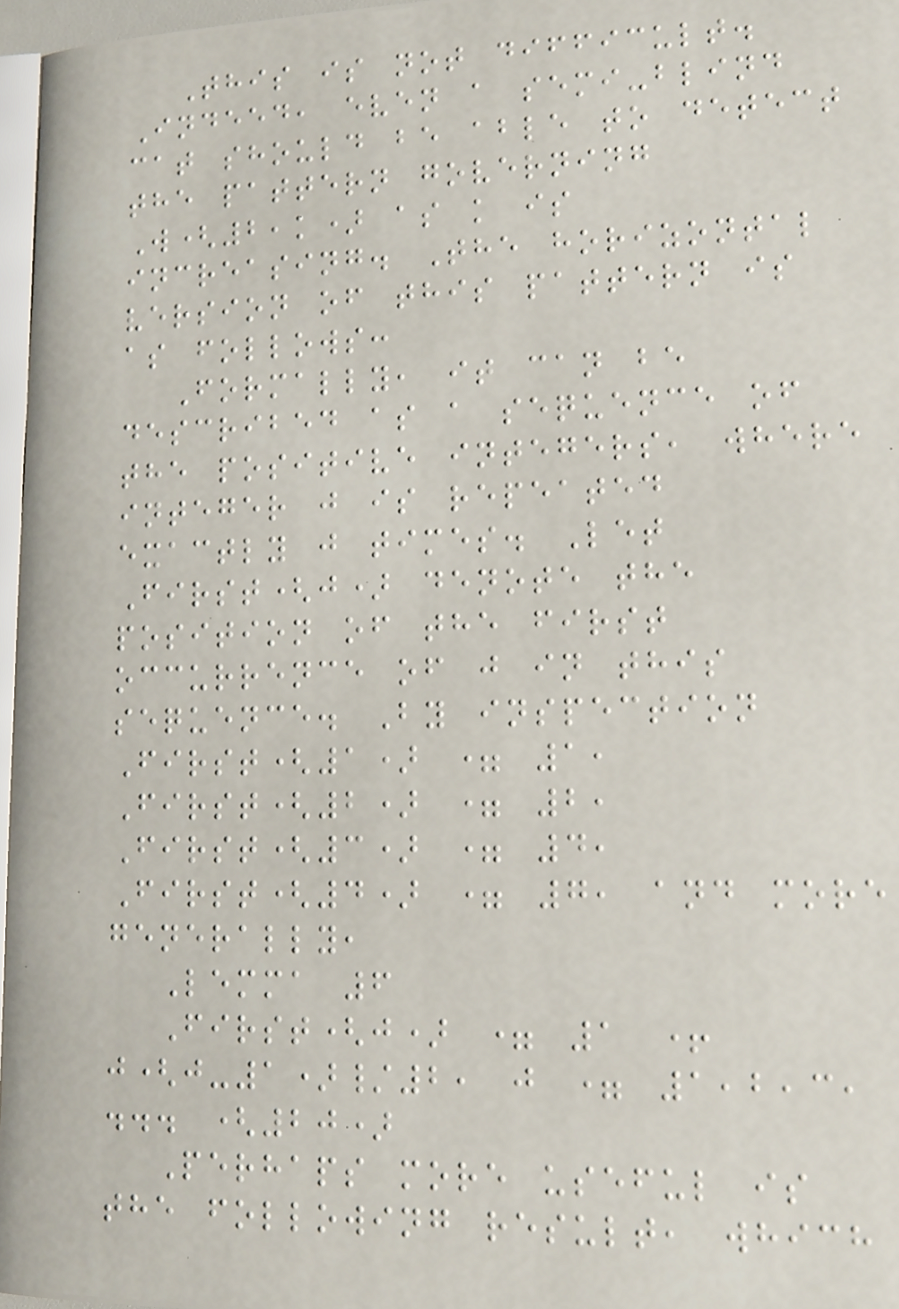This is not difficult.
Indeed, even a semi-blind
cat should be able to detect
the pattern governing
W(2,k) as k is
increasing. The horizontal
version of this pattern is
as follows:
Formally, it can be
described as a sequence of
the positive integers, where
integer j is repeated
exactly j times. Let
First(j) denote the
position of the first
occurrence of j in this
sequence. By inspection
First(1) = 1,
First(2) = 2,
First(3) = 4,
First(4) = 7, and more
generally,
Lemma 6
First(j) = 1 +
j(j-1)/2, j = 1,2,3,
... (20)
Perhaps more useful is
the following result, which
